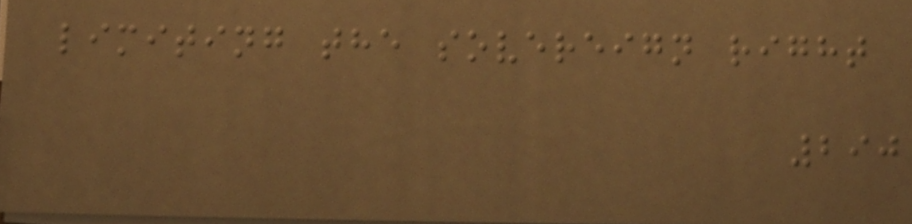limiting the sovereign right
290
